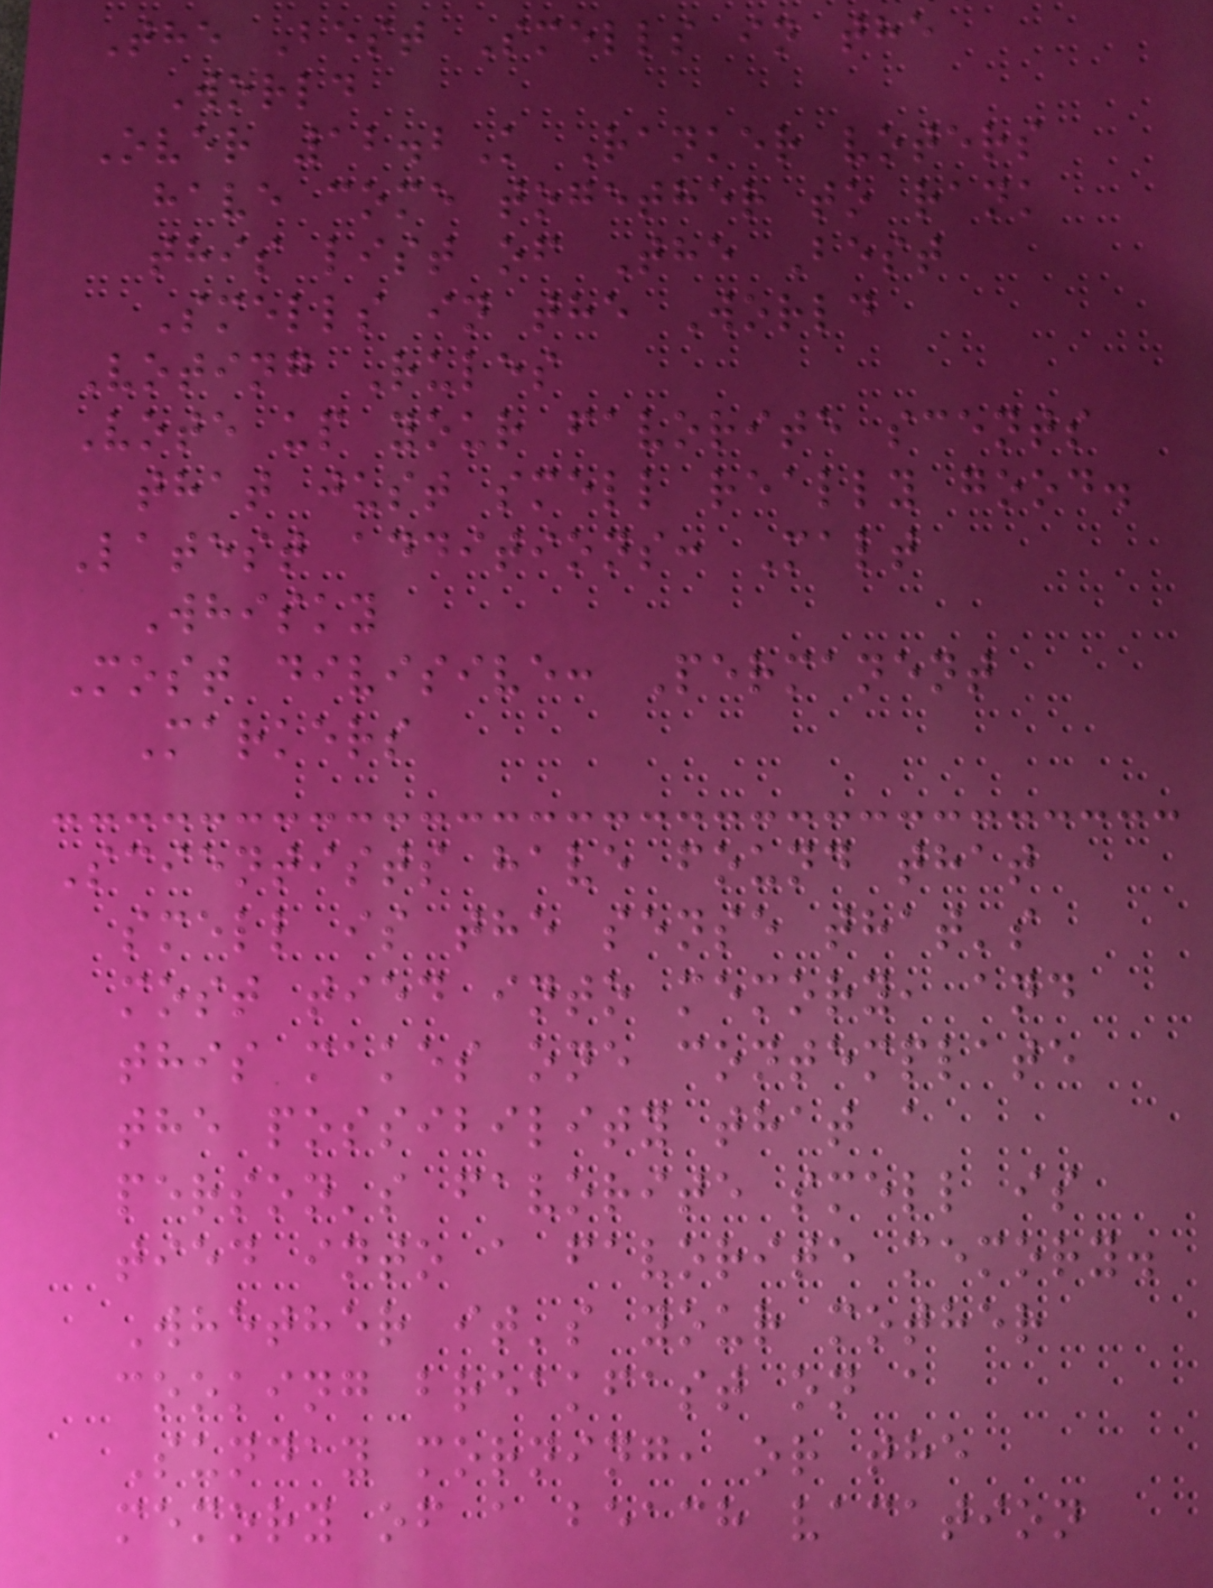The Best Smells in the
World
Over 12.2K Ranker voters
have come together to rank
this list of The Best
Smells in the World
Voting Rules
Vote up your favorite scents
that just smell really good.
Latest additions: Malt
Whisky
Most divisive: Permanent
Markers
Scientists have found that
smell is the sense that's
most tied into memory, and
this makes one contemplate
the possibility that a
person's favorite smell is
tied into a favorite memory.
Whether it's your mother
cooking breakfast on a
Sunday morning, or the
memory of a beach vacation
